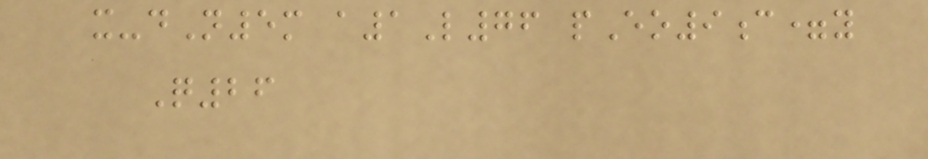x-dN5m a1L76 pEo9c=y
Q26
